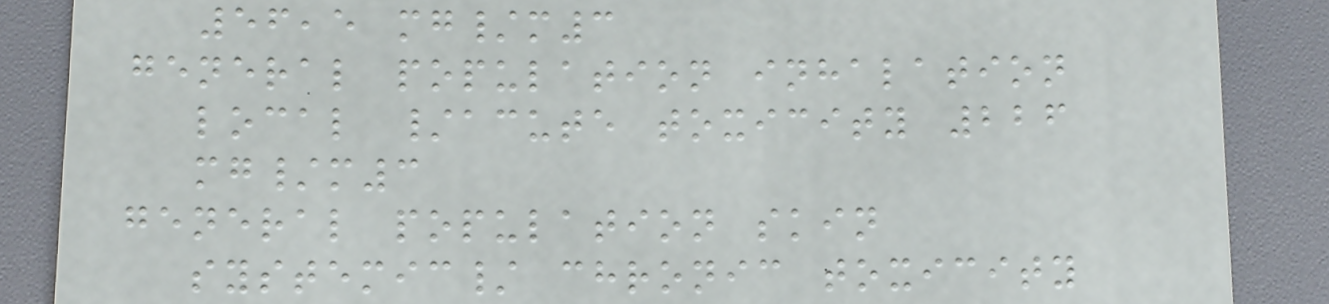56,5 mg/m3
general population inhalation
local /acute toxicity 226
mg/m3
general population skin
systemic/ chronic toxicity
